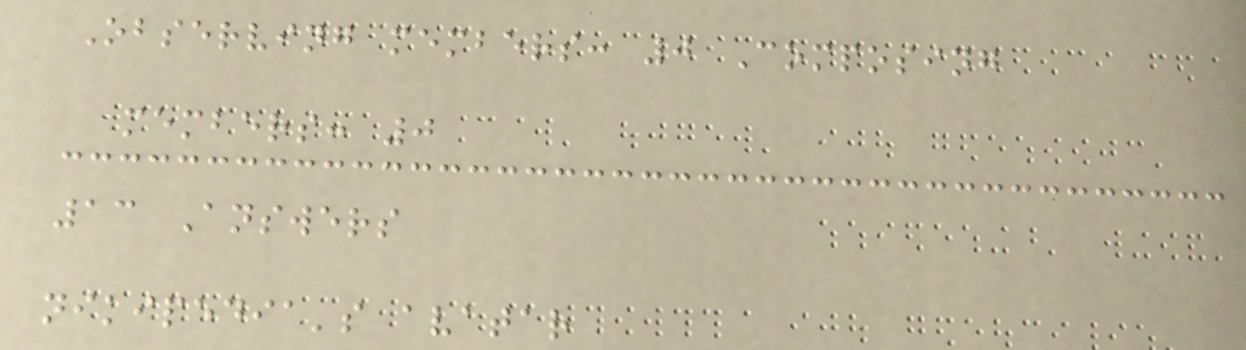Observing members: 0 Composing
members: 0
13 Answers
nikipedia's avatar
